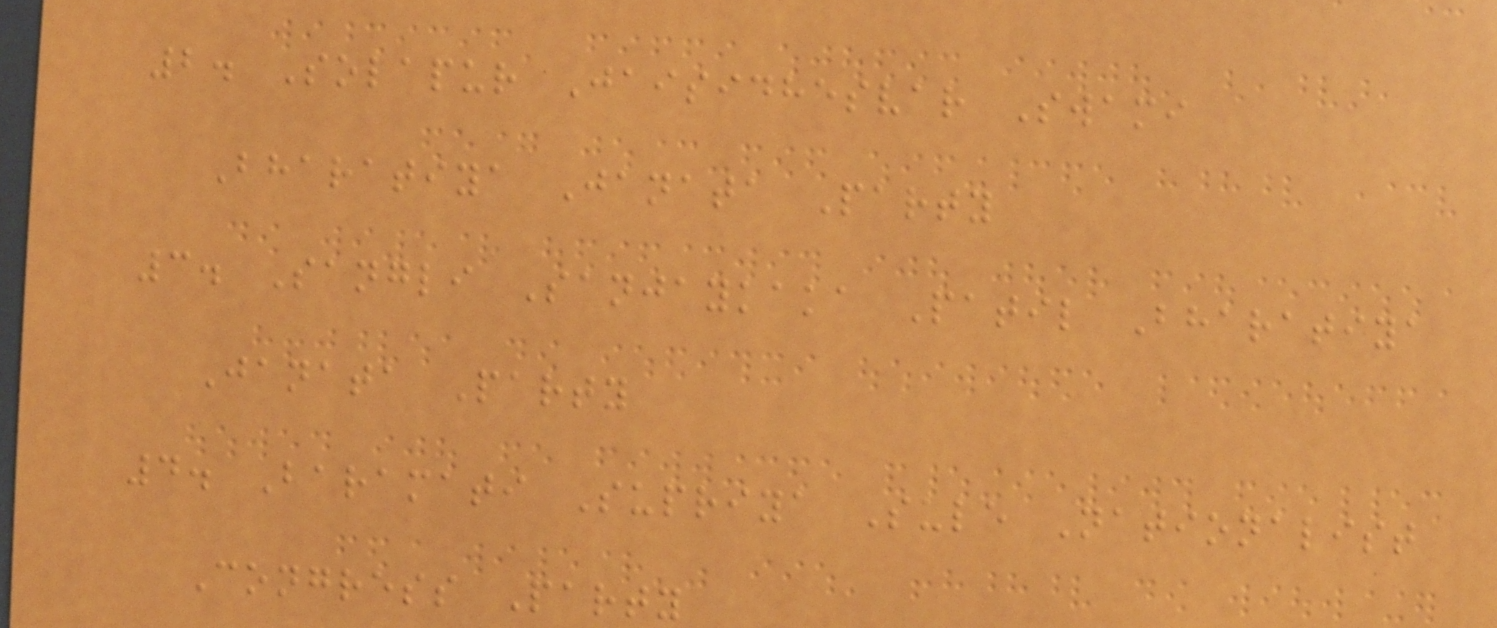2. Solapur Jaisidhesvar Swami
Bharatiya Janata Party
3. Sangli Sanjaykaka Patil Bharatiya
Janata Party
4. Baramati Supriya Sule Nationalist
Congress Party
